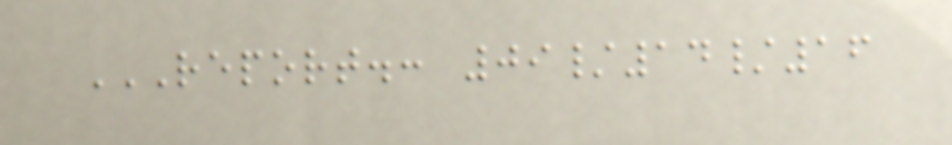REPORT.: 09/14/16
